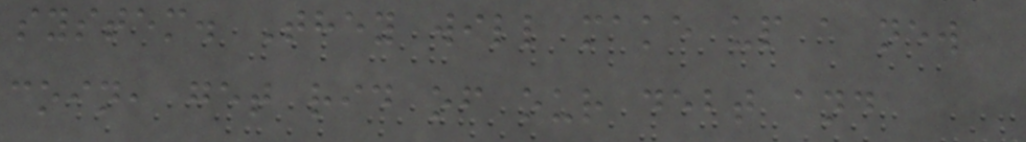system. They will make up a new
coin, get rid of our debt and
